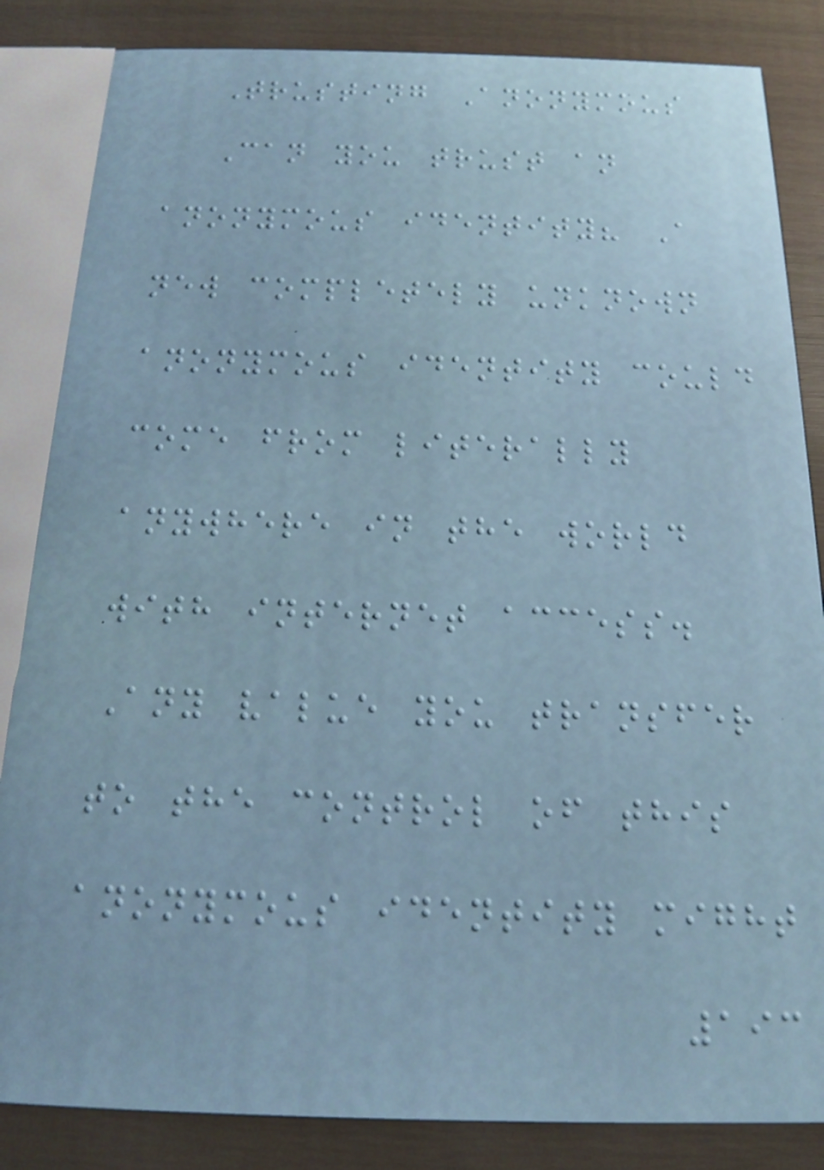Trusting Anonymous
Can you trust an
anonymous identity? A
new completely unknown
anonymous identity could
come from literally
anywhere in the world
with internet access.
Any value you transfer
to the control of this
anonymous identity might
193
